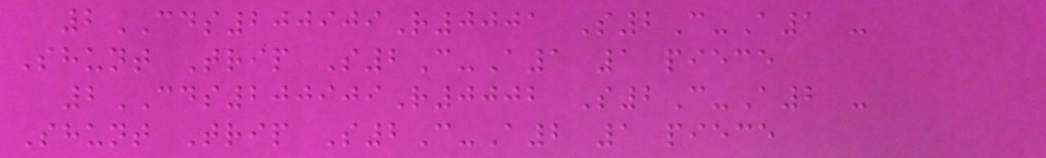2CDS200909R0001 S2C-A1 -
Shunt Trip S2C-A1 1 piece
2CDS200909R0002 S2C-A2 -
Shunt Trip S2C-A2 1 piece
